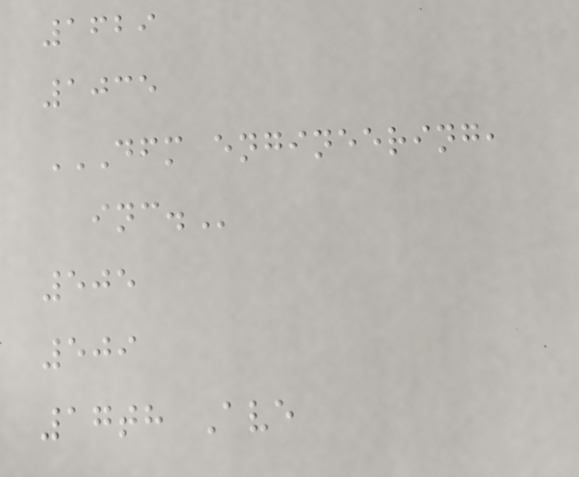1629
1035
DFM ENGINEERING,
INC.
505
509
17th Ave
